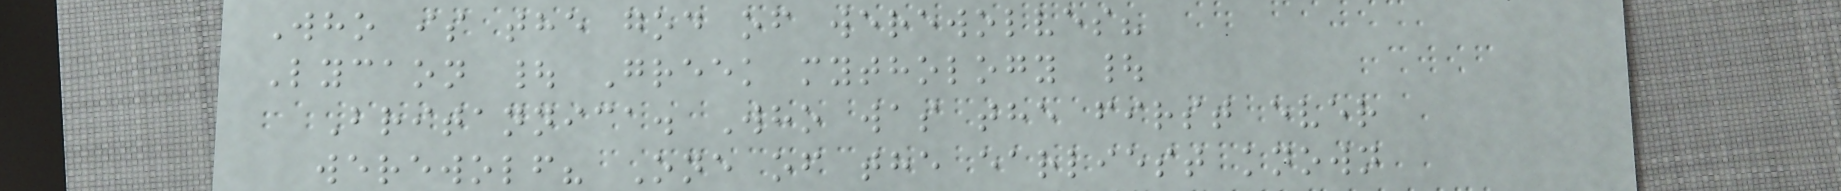Who is the god of werewolves?
Lycaon | Greek mythology |
Britannica. Who was the first ever
werewolf? One of the earliest known
